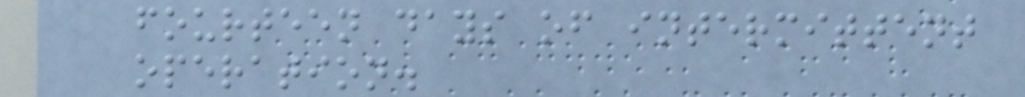fourteen days of intermittent
operation.
